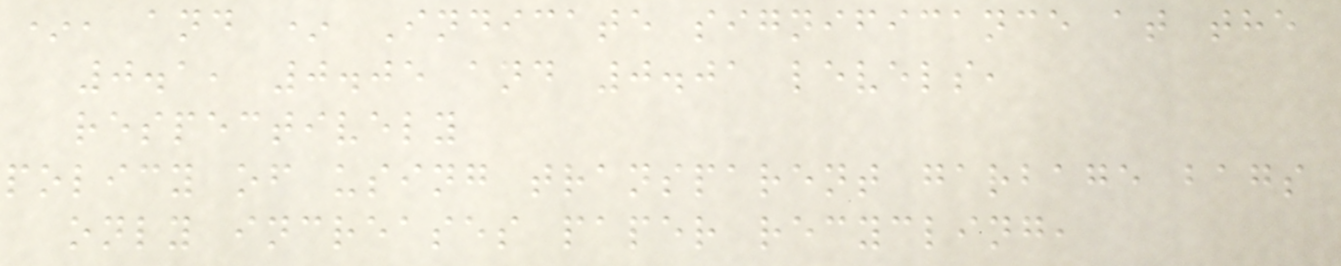*, and * Indicate significance at the
0.1, 0.05 and 0.01 levels,
respectively
policy of using transparent garbage bags
only increases paper recycling,
